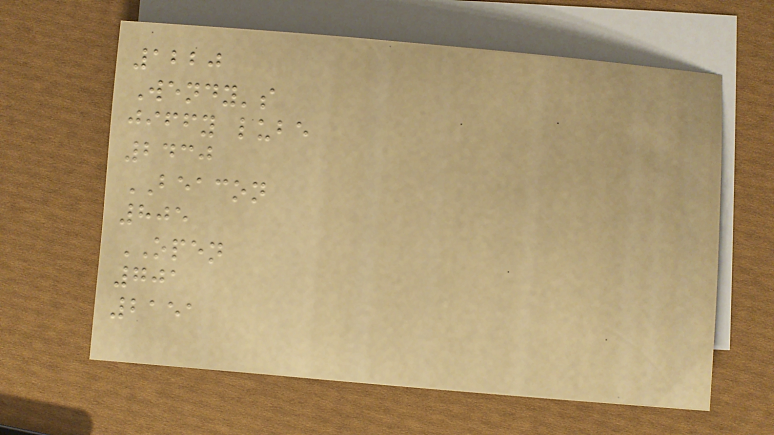1220
Wendy's
jiffy lube
2430
BEACON
805
OPEN
701
2151
